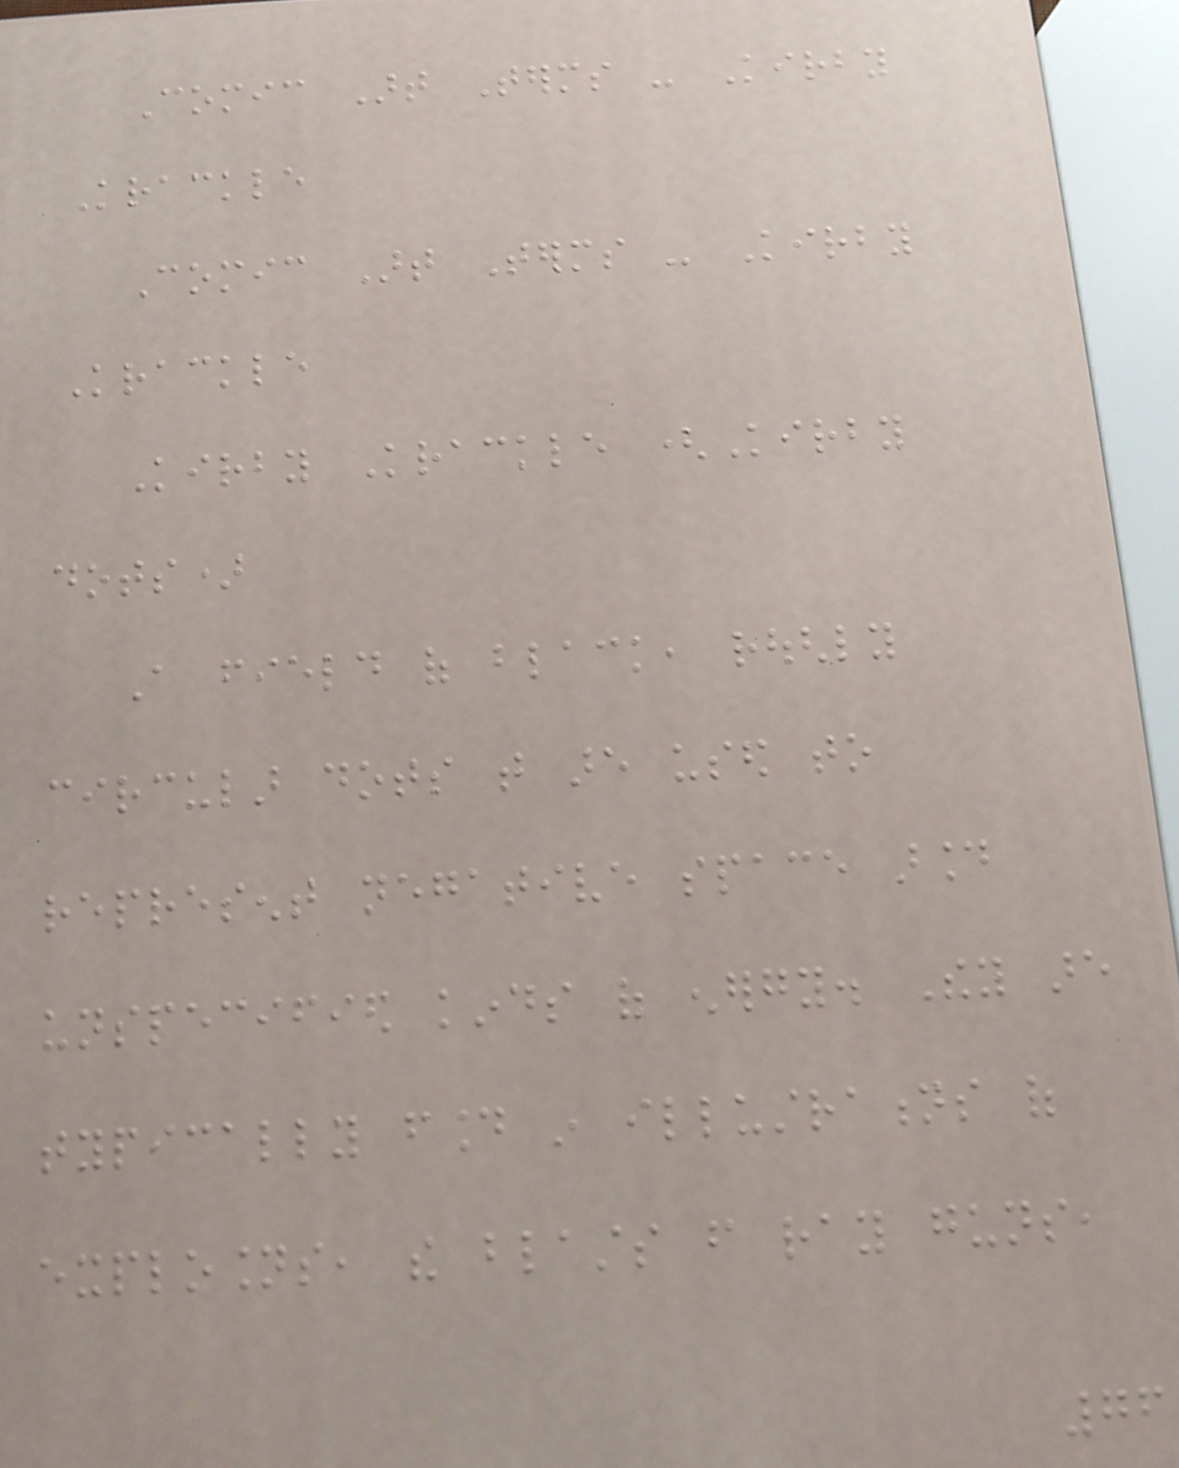Comic Art Terms - Kirby
Krackle
Comic Art Terms - Kirby
Krackle
Kirby Krackle (Kirby
dots)
A field of black, roughly
circular dots that are used to
represent negative space around
unspecified kinds of energy. They are
typically found in illustrations of
explosions, the blasts from ray guns,
76
